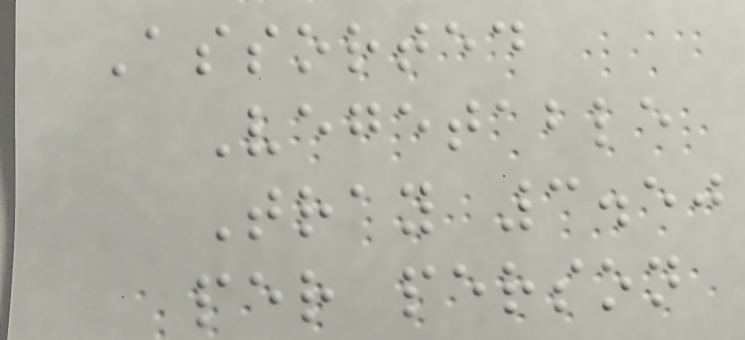Assorted
Vegetable
Tray 3.50
per person
